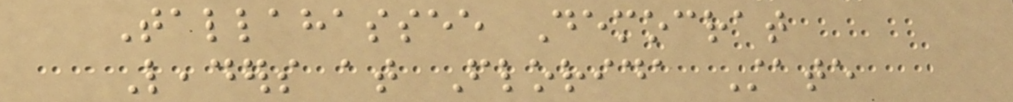Tallahassee Democrat
Leaders at Florida State
